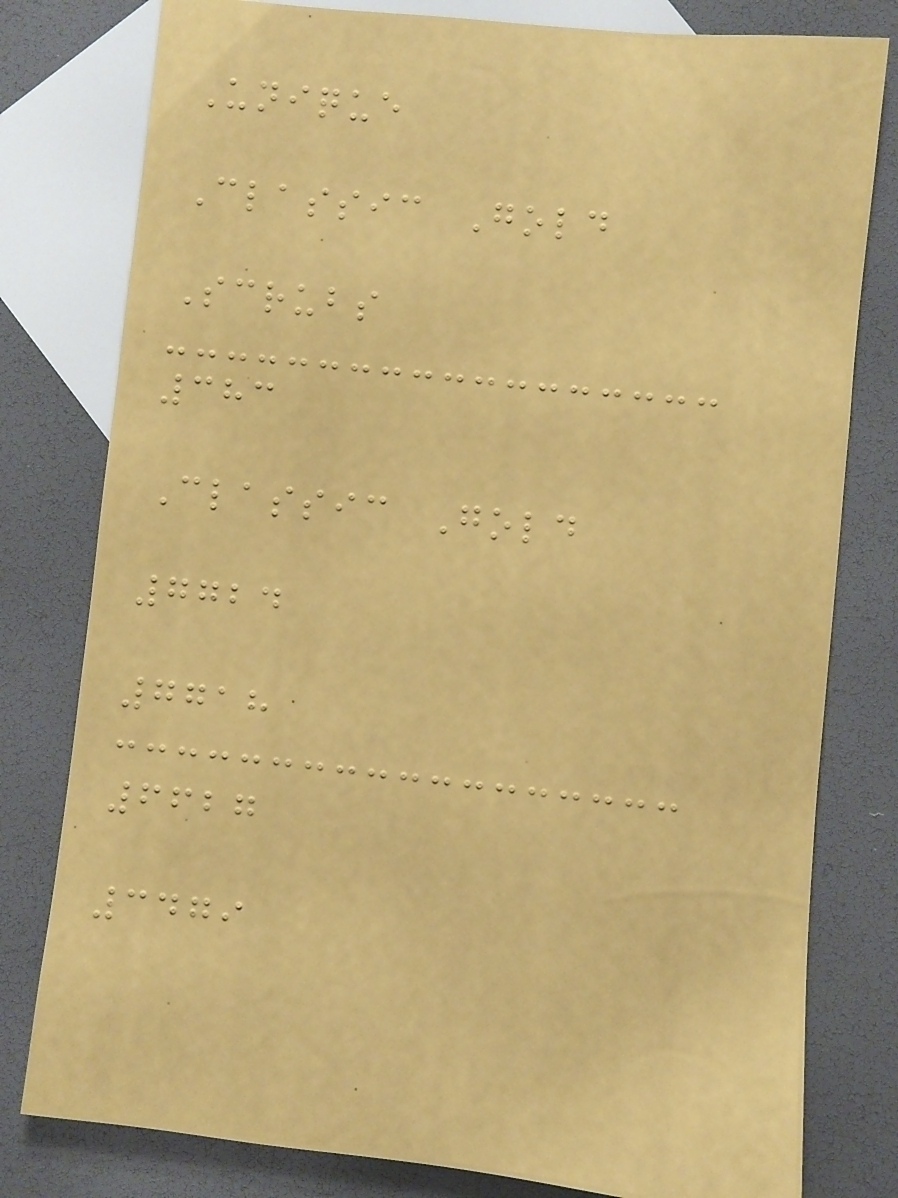Unique
Classic Gold
Scrubs
383
Classic Gold
7724
7718
6627
3479
